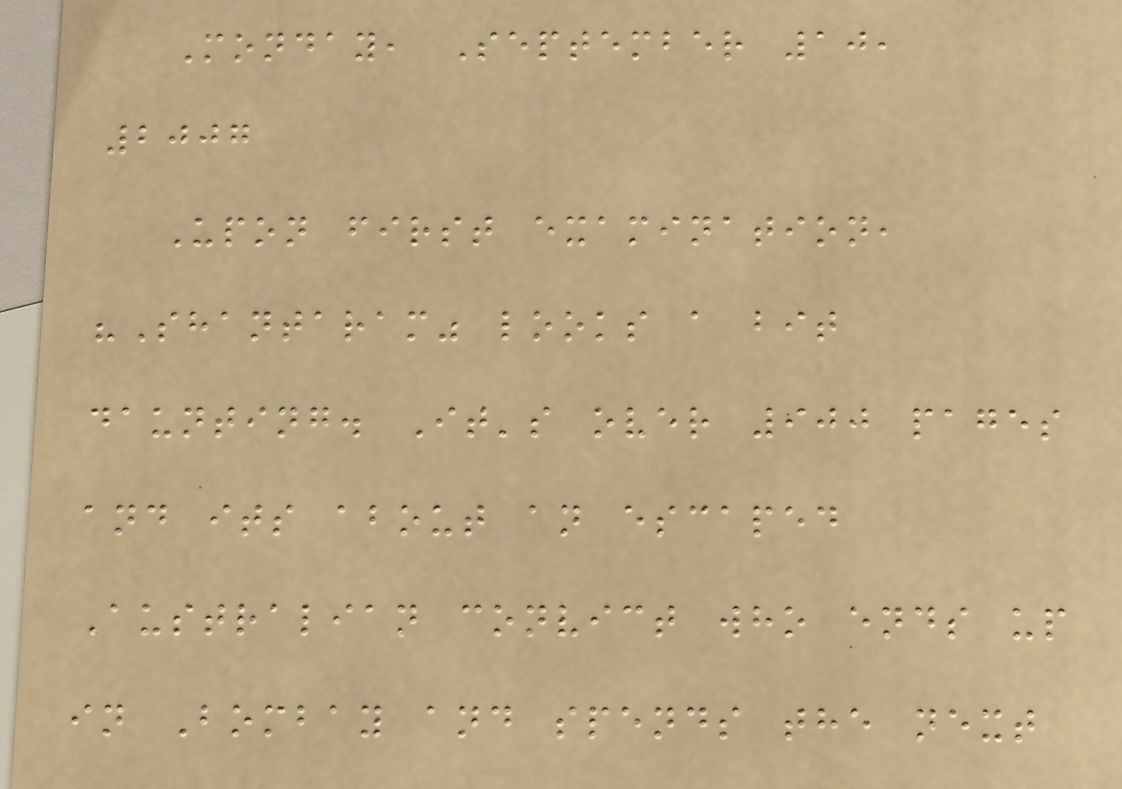Monday, September 10,
2007
Upon first examination,
"Shantaram" looks a bit
daunting. It's over 900 pages
and its about an escaped
Australian convict who ends up
in Bombay and spends the next
